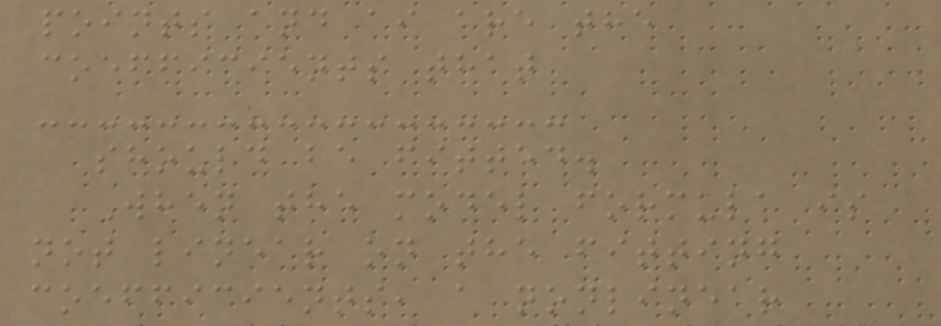points and ai are the
coefficients that
should be fitted.
When the model formula is
not linear on the fitting
coefficients, a nonlinear
